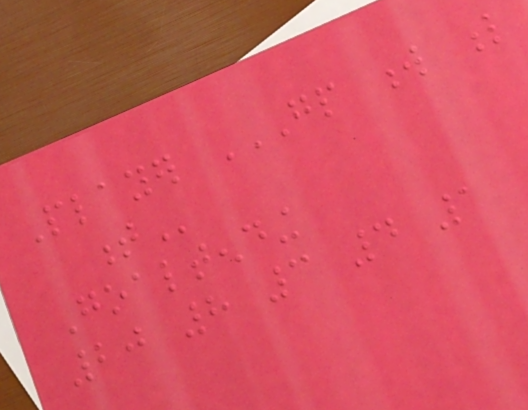Player GP W L
T
Goaltending
20 8 3 4 1
